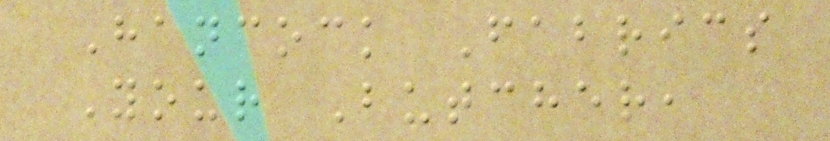Hancock Fabrics
Your Butcher,
